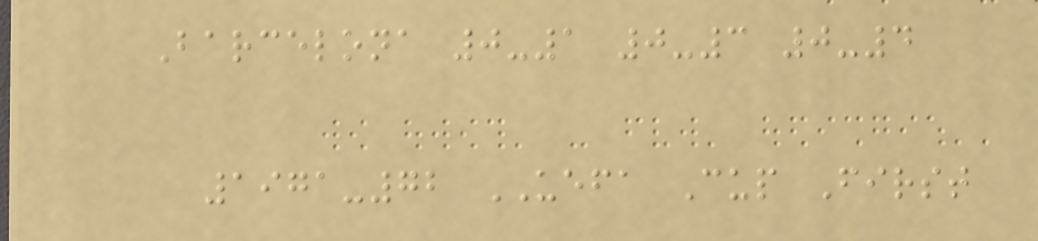Barcelona 0-1 0-3 0-4
1971-72 UEFA Cup First
